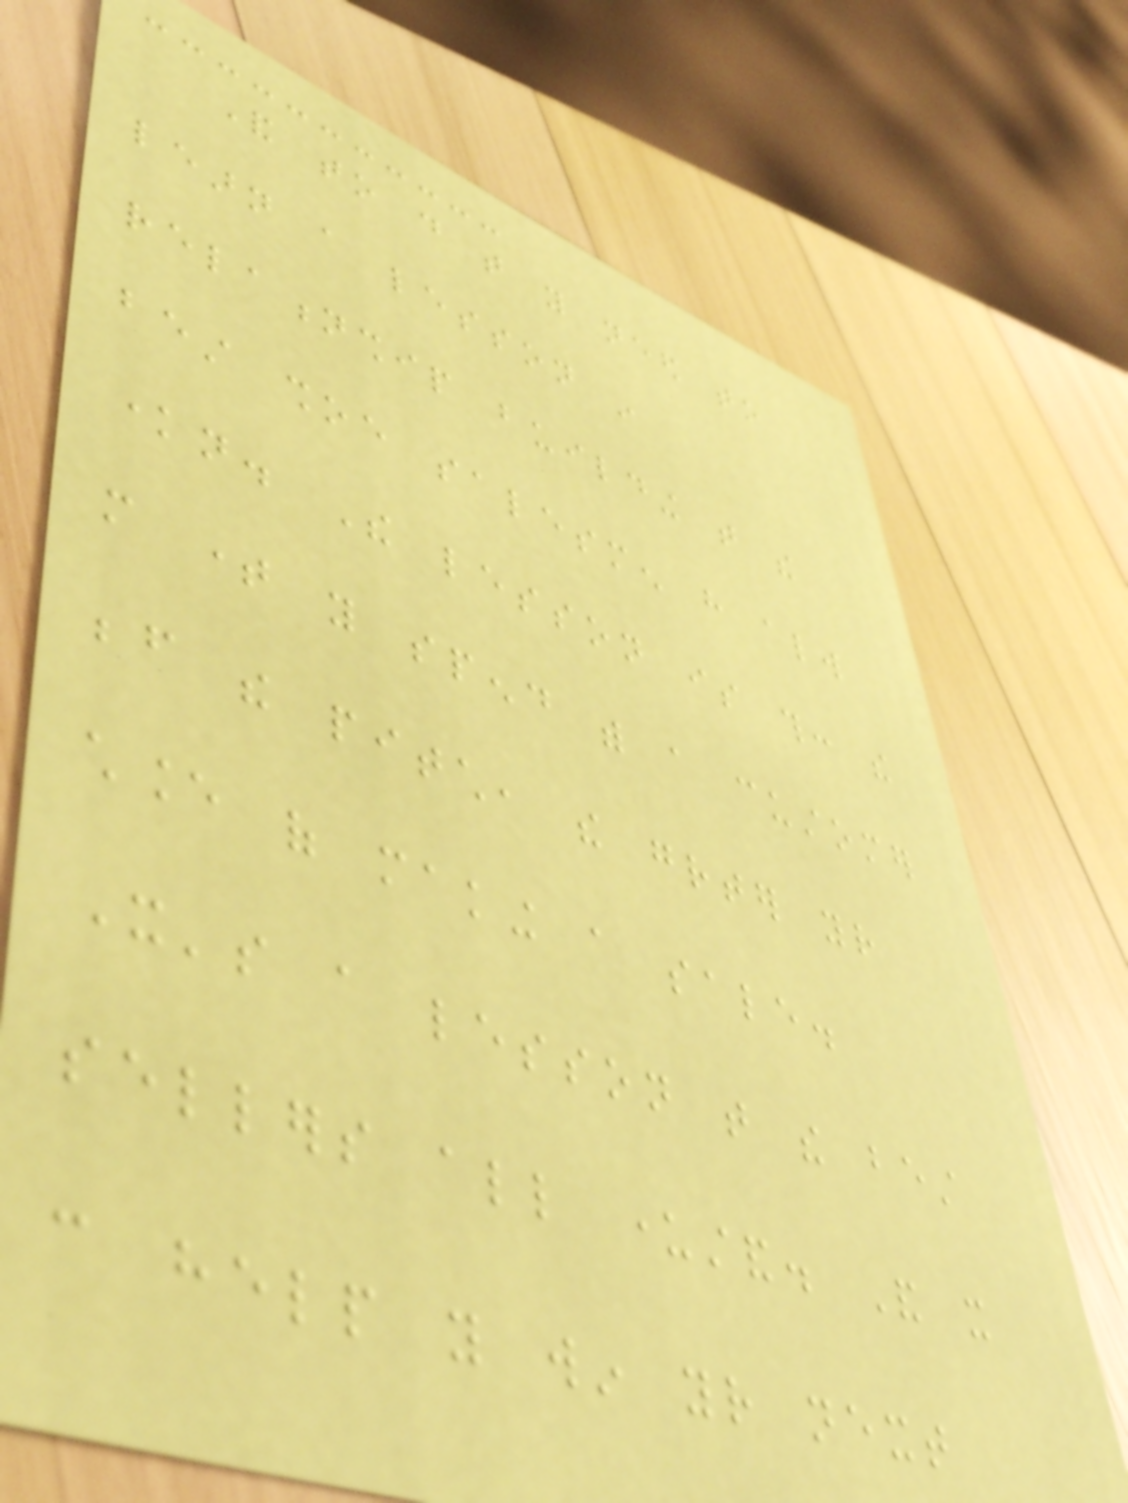And to do that you need to
learn a lesson in
relationship building that the
best shoe salesmen have always
known. The lesson is this: the
more time you spend with a customer
before the pitch, the greater your
chance of making a sale.
It's a lesson that the best
sellers all understand. And it
can help you win your next
